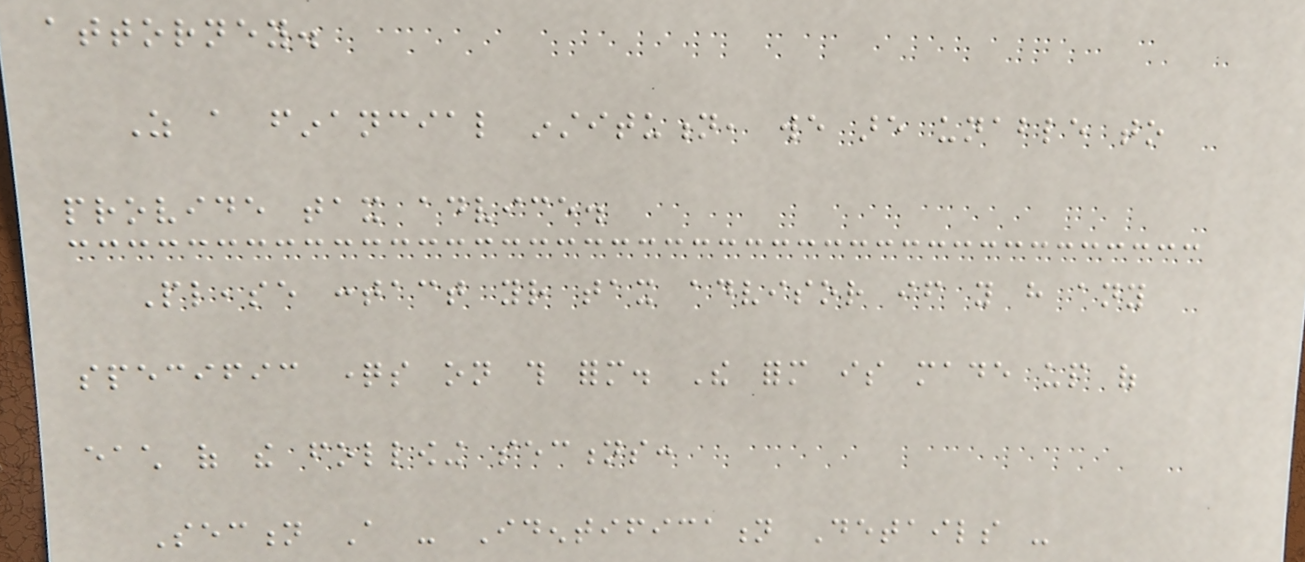attorney.
As a financial institution, we are unable to
provide tax advice.
Please contact your tax advisor if you have any
specific questions on this form. The form is made up of
each of the following sections:
Section A - Identification Details -
